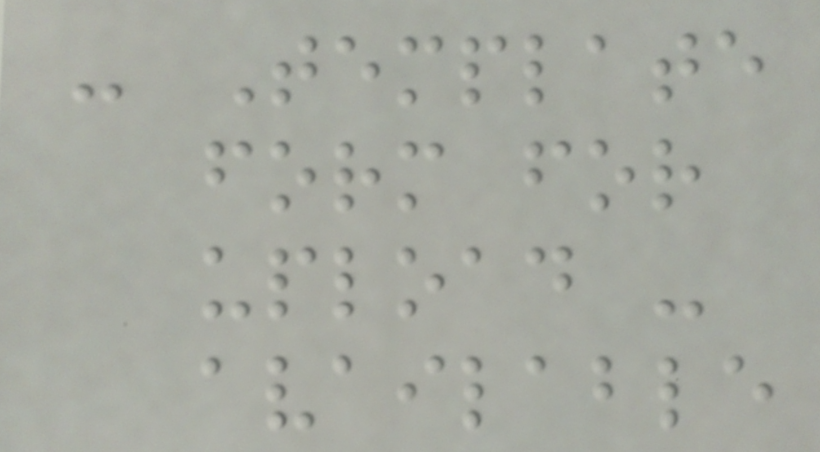- Template
form for
upload -
available
